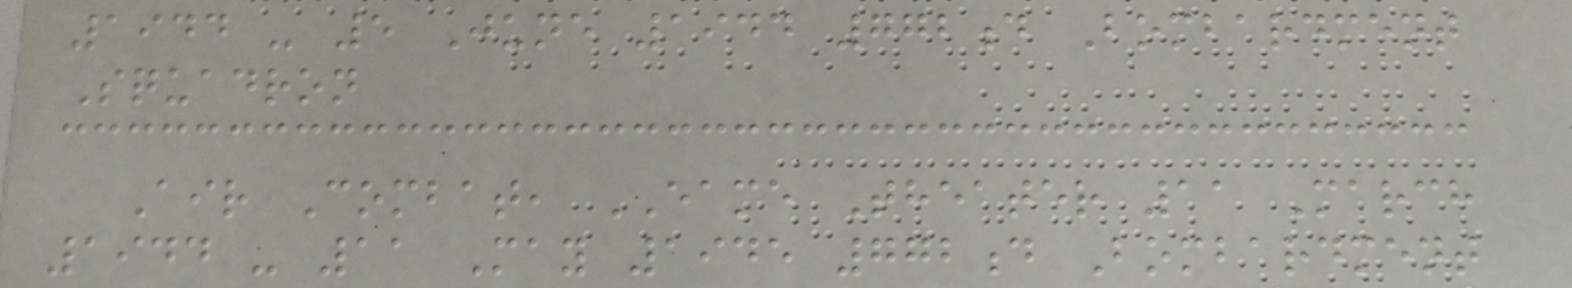1944 - 5 June 1944 772d Bombardment
Squadron
Air Combat, EAME Theater 11 March
1944 - 11 May 1945 772d Bombardment
